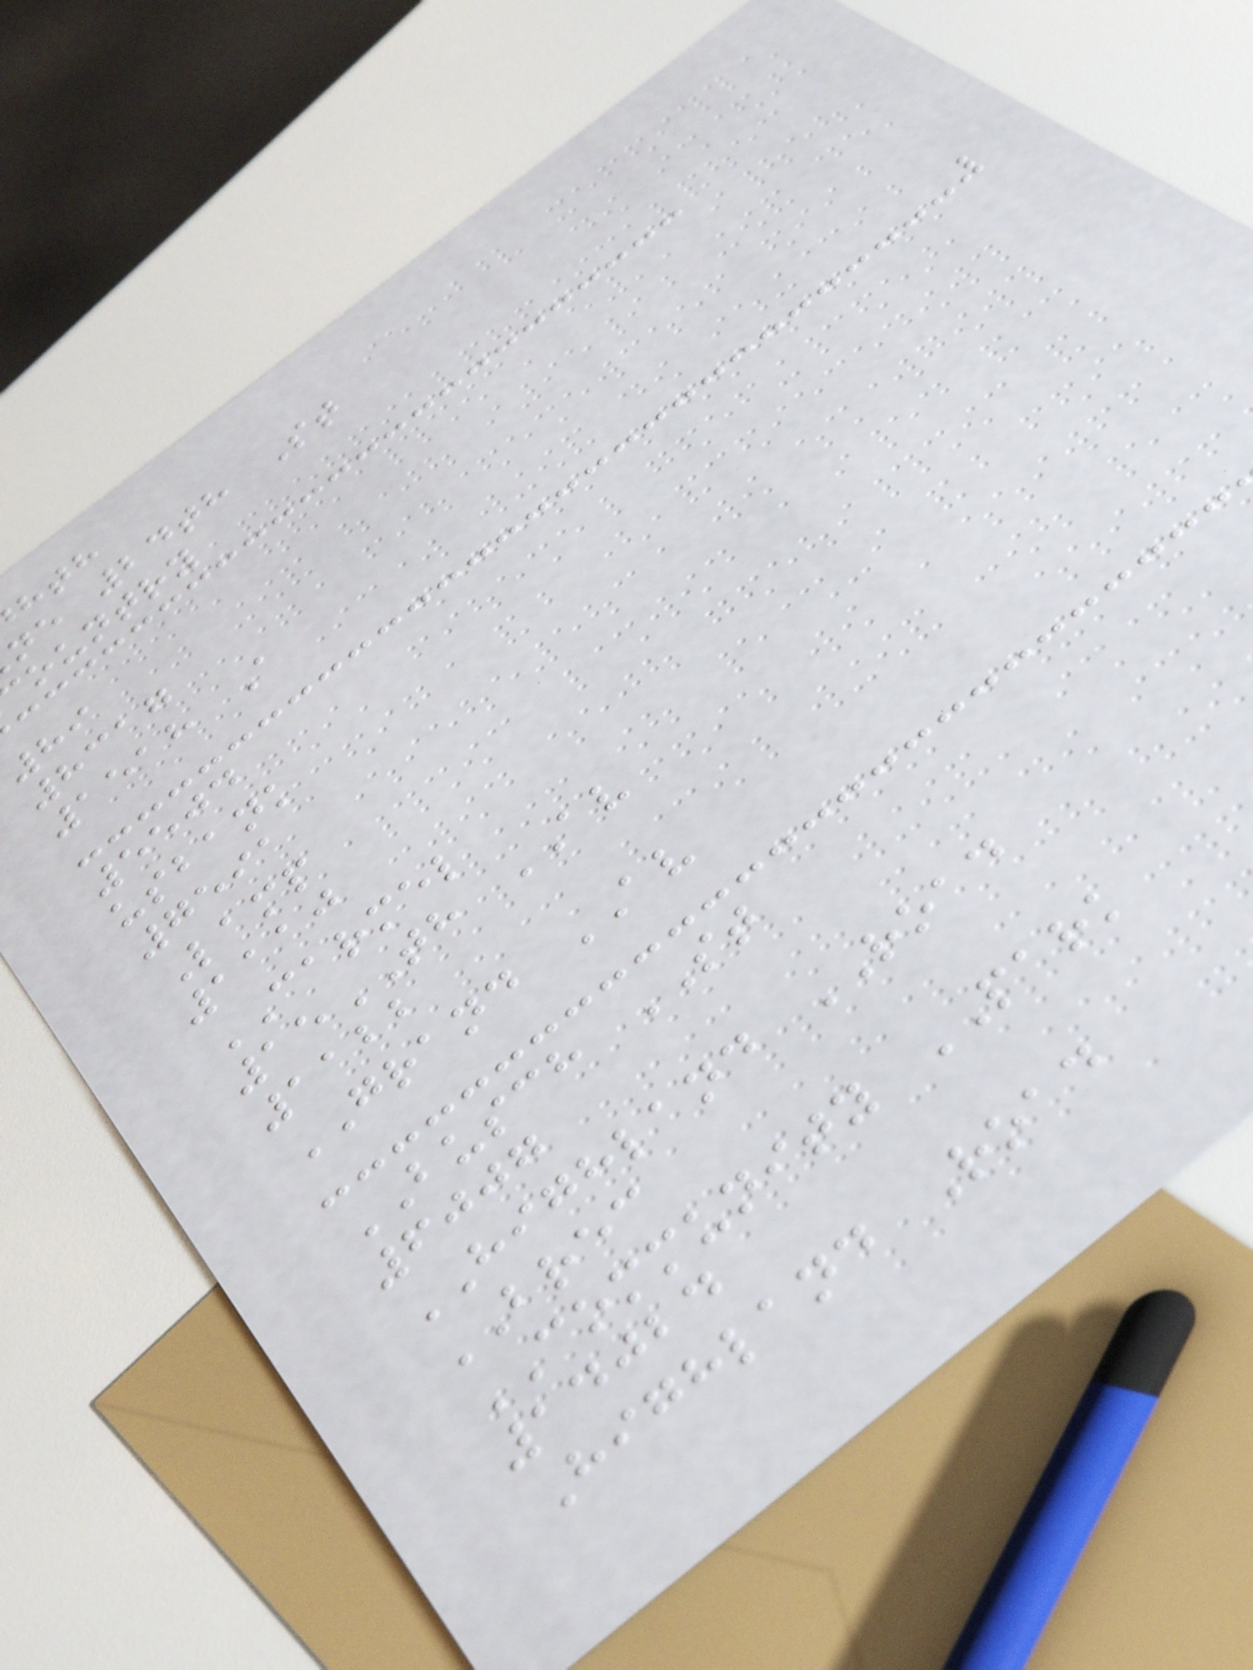ne 24th St
ountry
89
8317
1518 A
5504
usbank
7591
Lamp
1110
CARMEL
15TH AV
1122
GRAND AV
BUSCH ST
6007
HIGHLAND ROAD
BREC
COMMUNITY PARK
14024
Highland Road
